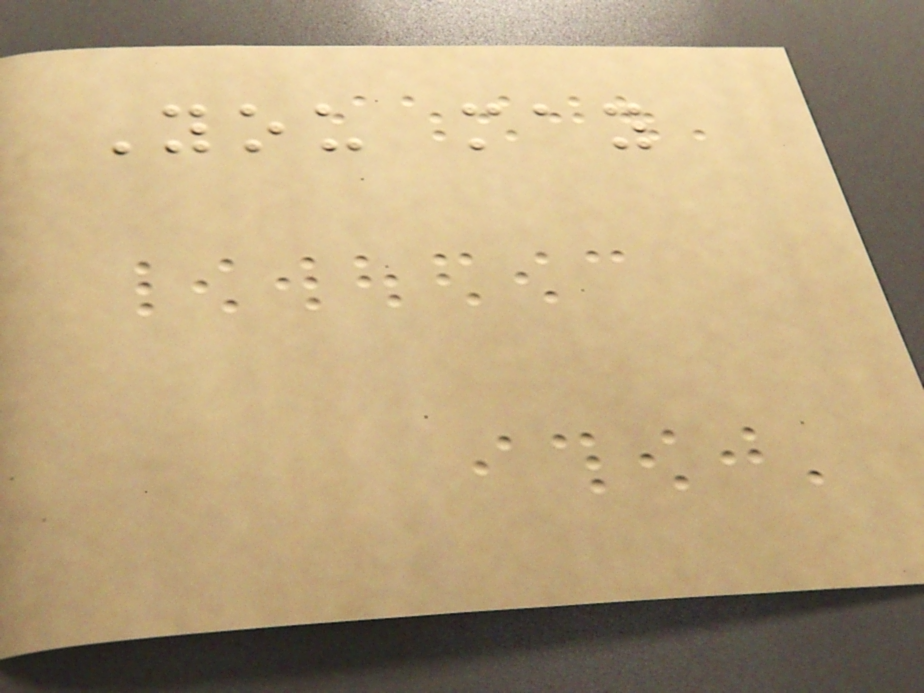You may
